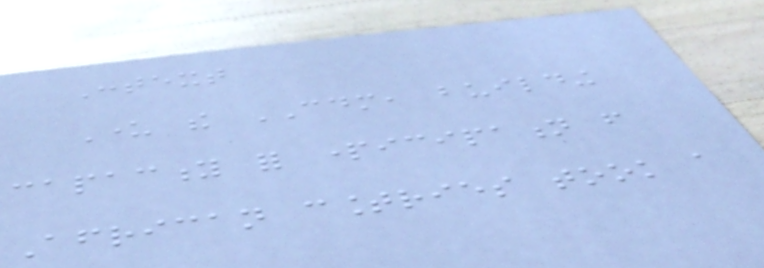Context
Under the CDM, building
capacity for participation from
African countries took a
